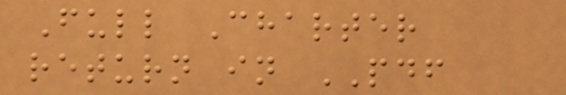Full Charter
return in PDF
